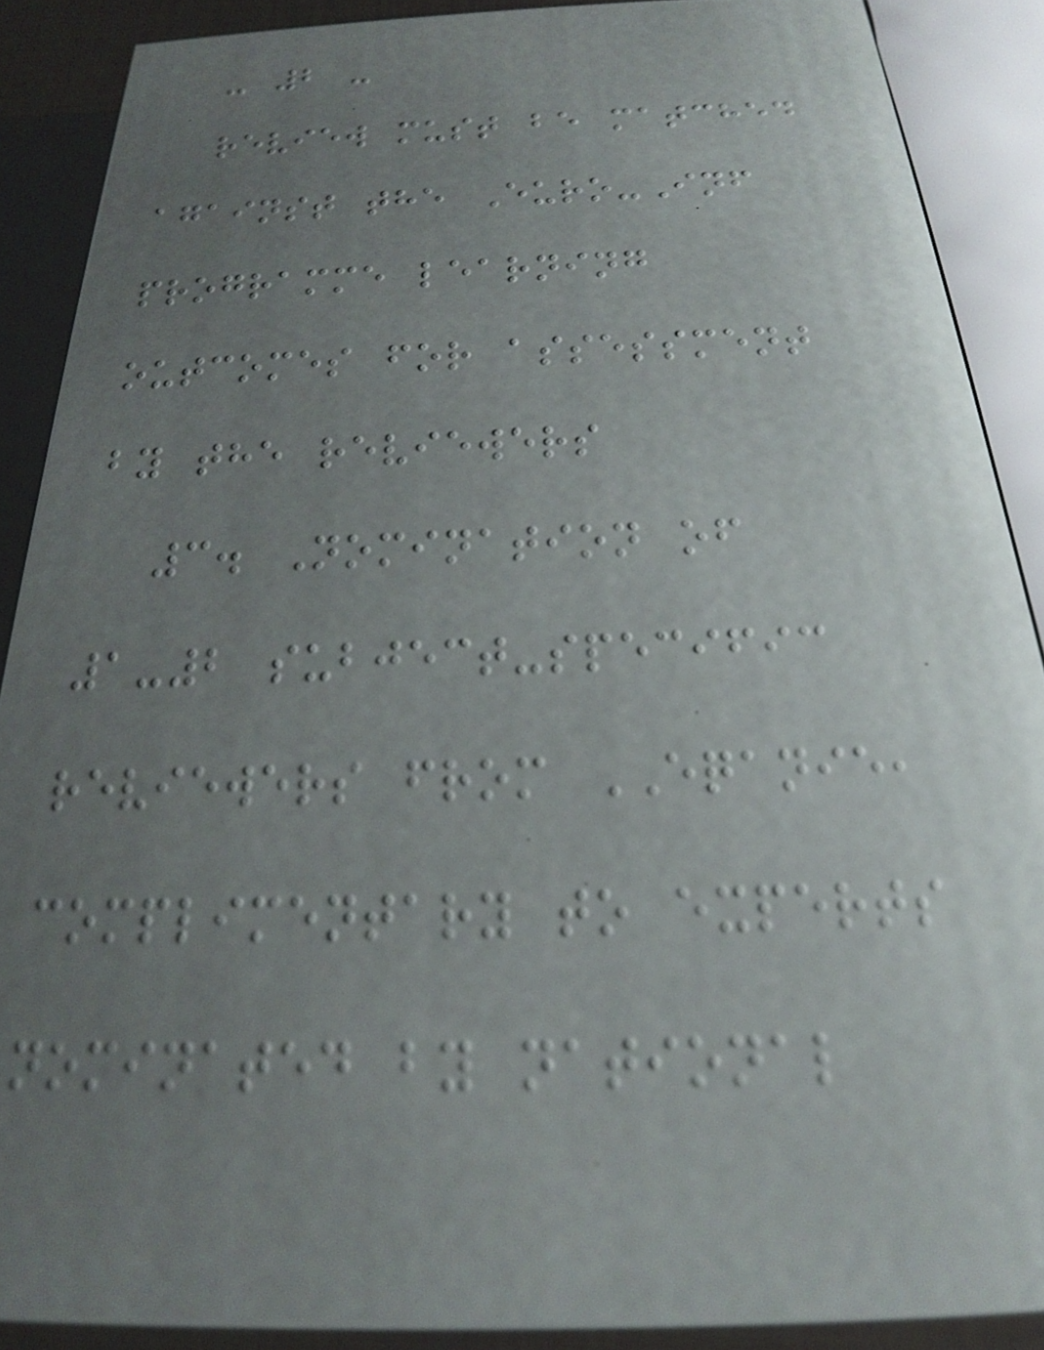- 2 -
review must be matched
against the Euro-Inf
programme learning
outcomes for assessment
by the reviewers
3. Nomination of
1-2 subject-specific
reviewers from EQANIE,
complimentary to experts
nominated by national
